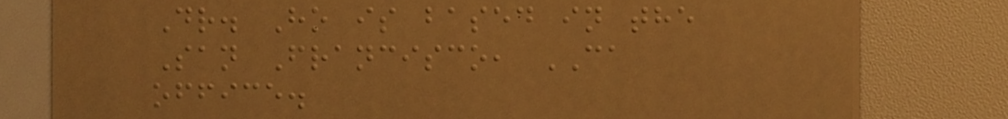Dr. Ho is based in the
San Francisco, CA
office.
